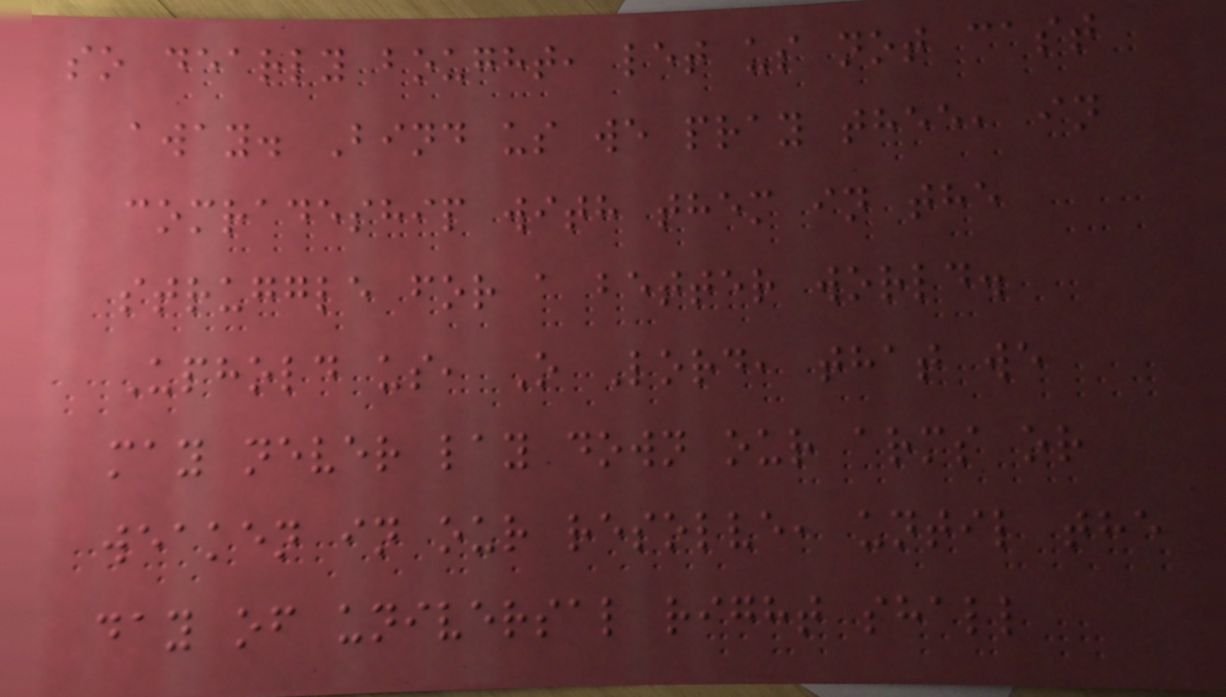so dearly bought, let us not cast
away. Bind us we pray thee, in
comradeship with them in the
struggle for a better world.
Uphold us, O Lord, that we
may never lay down our arms or
weaken in our resolve, until the
day of universal right shall
